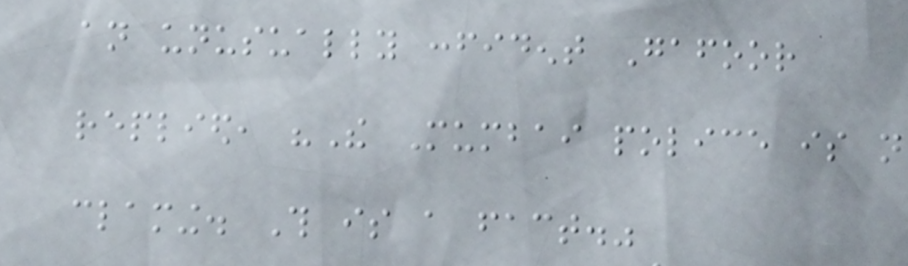an unusually confident Gafoor
replied, "The Mumbai police is not
claming. This is a fact."
